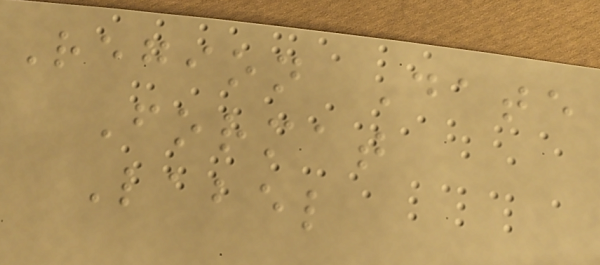Region Date
Format
Label
